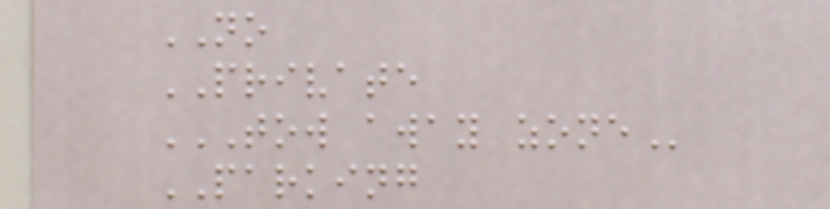NO
PRIVATE
TOW AWAY ZONE
PARKING
